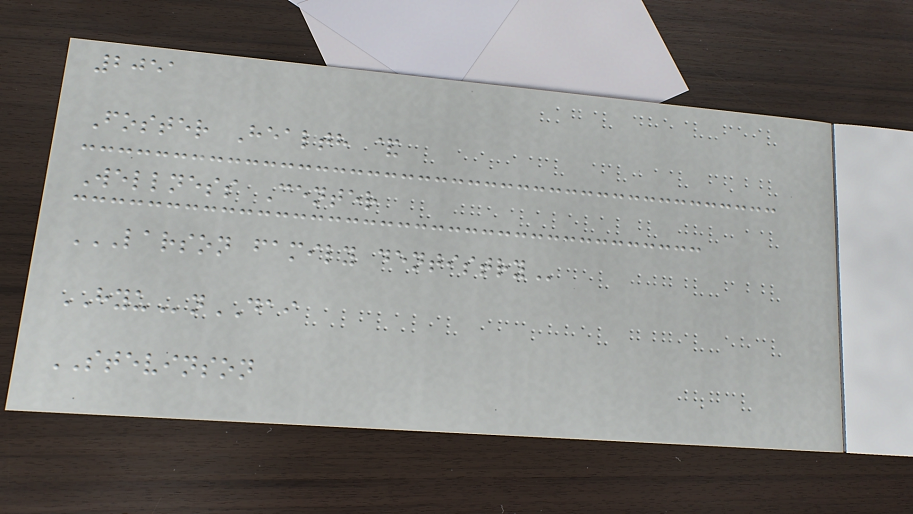2051
Foster Health &
Wellness Center
LARSON FAMILY DENTISTRY
HYUnDAI
STEVINSON
